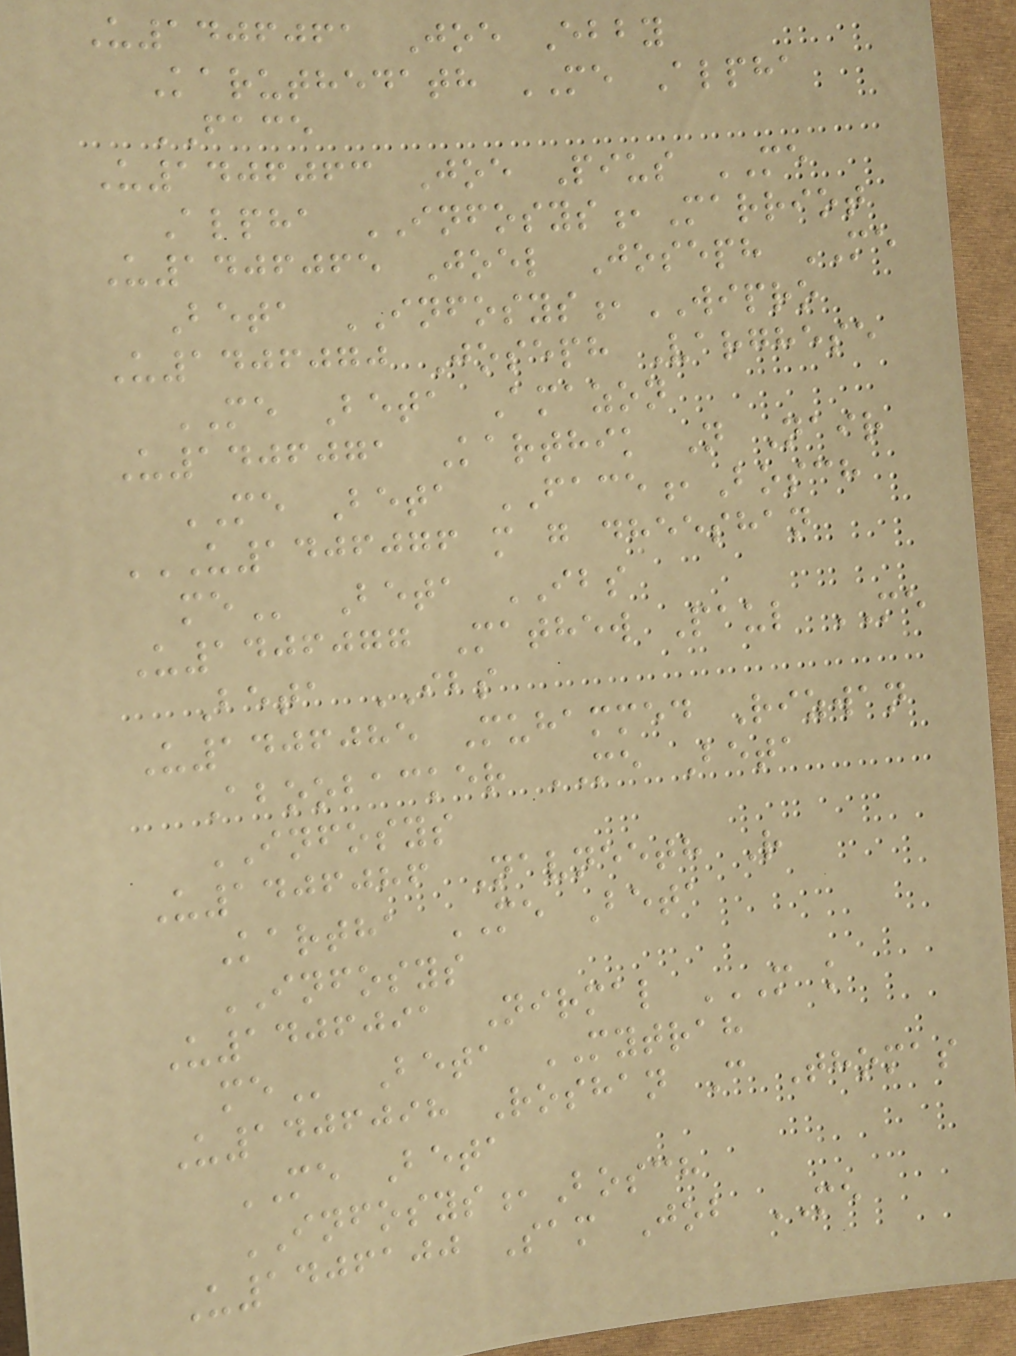U1406061 Joe Ebby
Karuthedath ME Alpha
FACE
U1406063 Joe Pius ME
Alpha INFOSYS,Marriot
U1406065 Joel Joseph ME
Beta INFOSYS,WIPRO
U1406070 Joseph Varghese
ME Beta Amazon
U1406071 Karthik N Nair
ME Beta FACE,Bosch
U1406076 M G DHEESHAN
ME Beta IBS
U1406077 Mathew Paul ME
Beta IBS
U1406085 Muhammed Rizwan
Aboobacker ME Beta
INFOSYS
U1406086 Navneeth R
Kartha ME Beta
INFOSYS
U1406091 Nirmal M K
ME Beta MYTRAH
U1406098 Roshan C Thomas
ME Beta
INFOSYS,Bosch
U1406100 Sam Job ME
